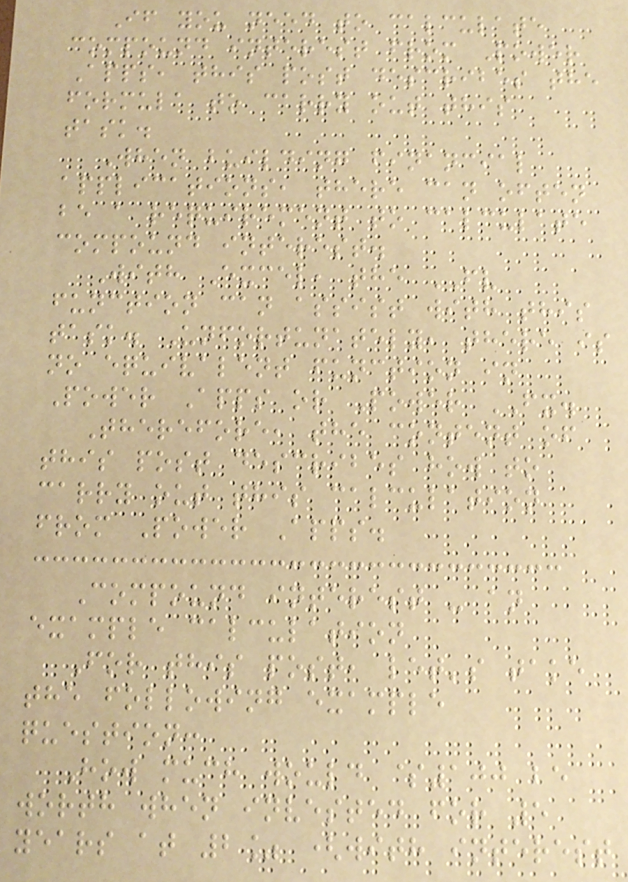If you need to calculate
compound interest from Power
Apps, this post describes the
formula to carry out this
task.
When building financial
applications, there can often
be a requirement to calculate
compound interest.
With Excel, the FV
function can assist with this
task. Unfortunately, there is
no equivalent function in
Power Apps or Power FX.
Therefore, the content of
this post describes how to
carry out this calculation
from Power Apps.
Compound interest - an
example calculation
For this post, let's take
the following example
question:
How much would $100 be
worth when invested for 5
years at 2% (with interest
